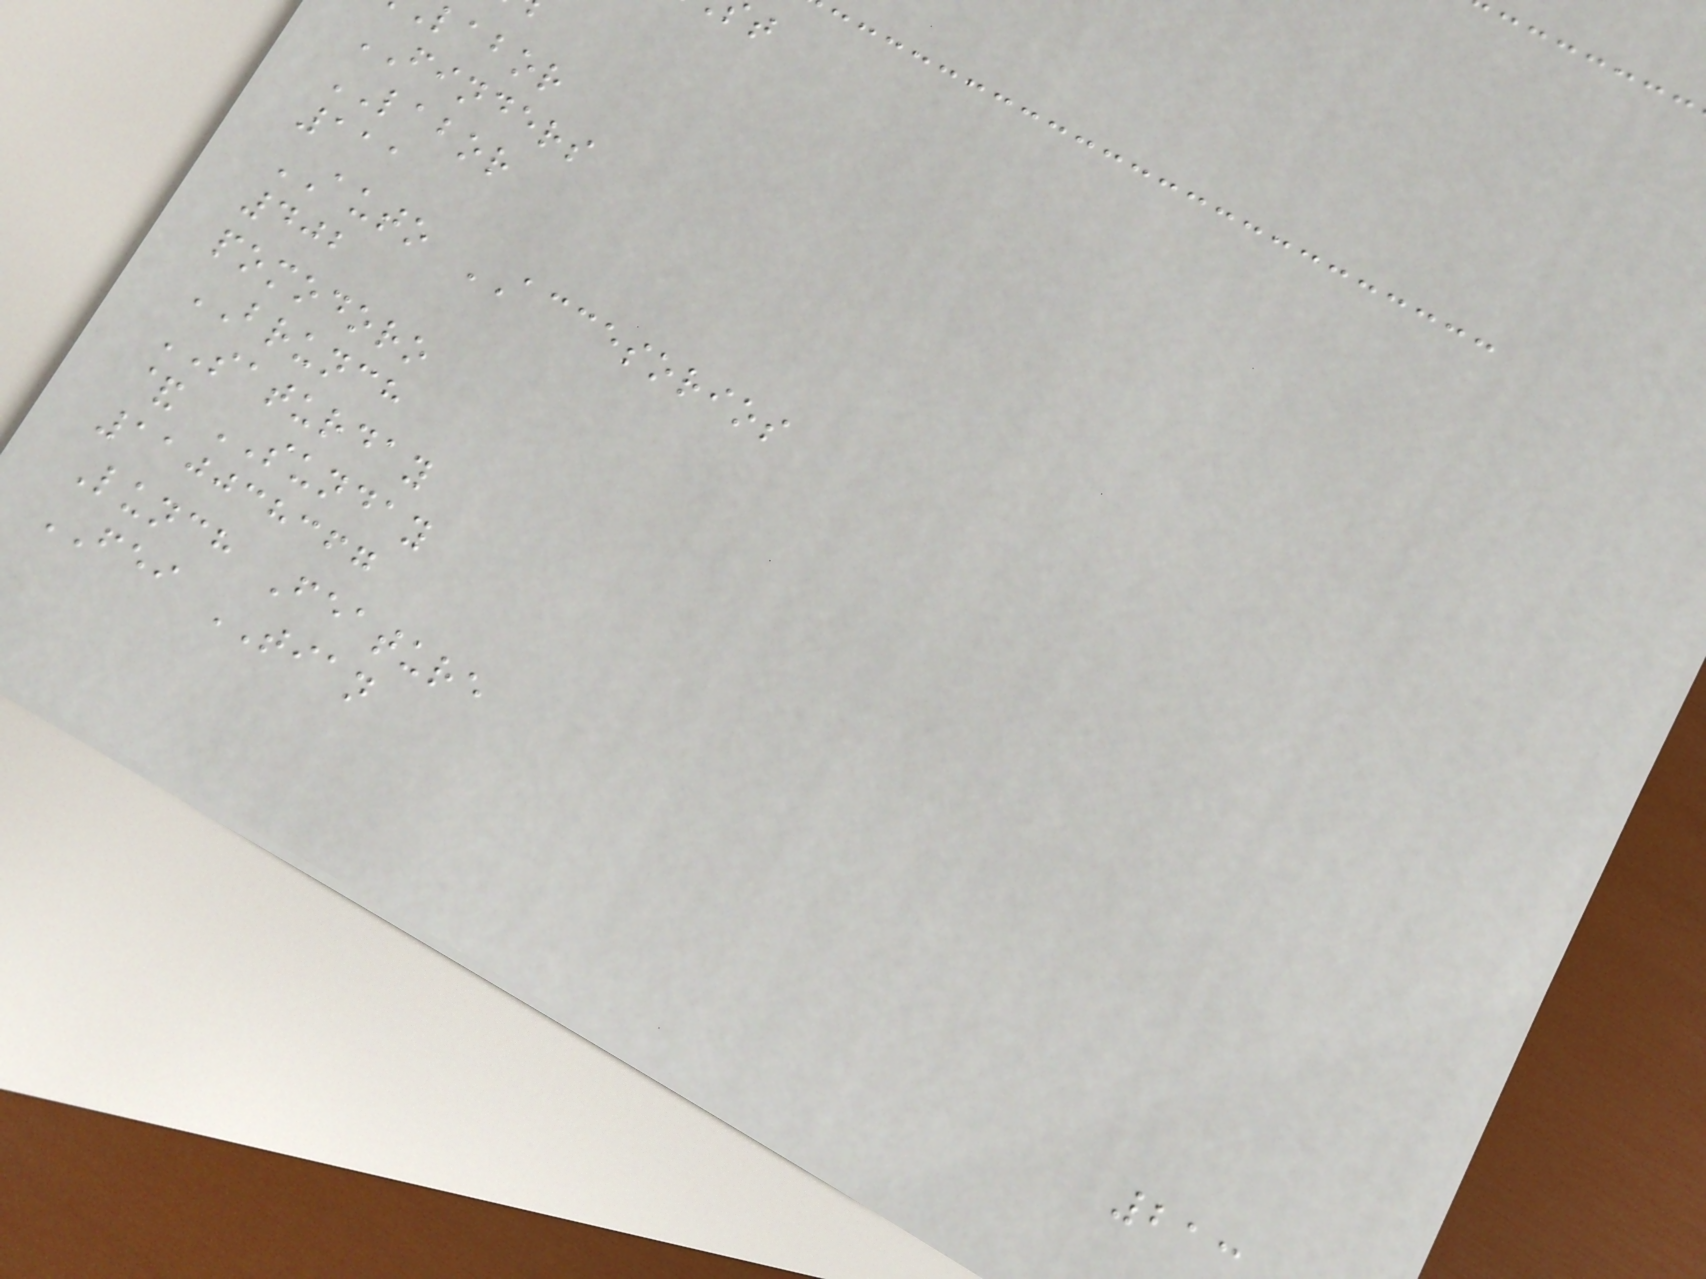labor
FINDERS
LABOR
111
AUTO ACCESORIOS
402
pomodoro
BRUNCH
SATURDAY
& SUNDAY
110038367
Lunch Feature
FEI TIAN
